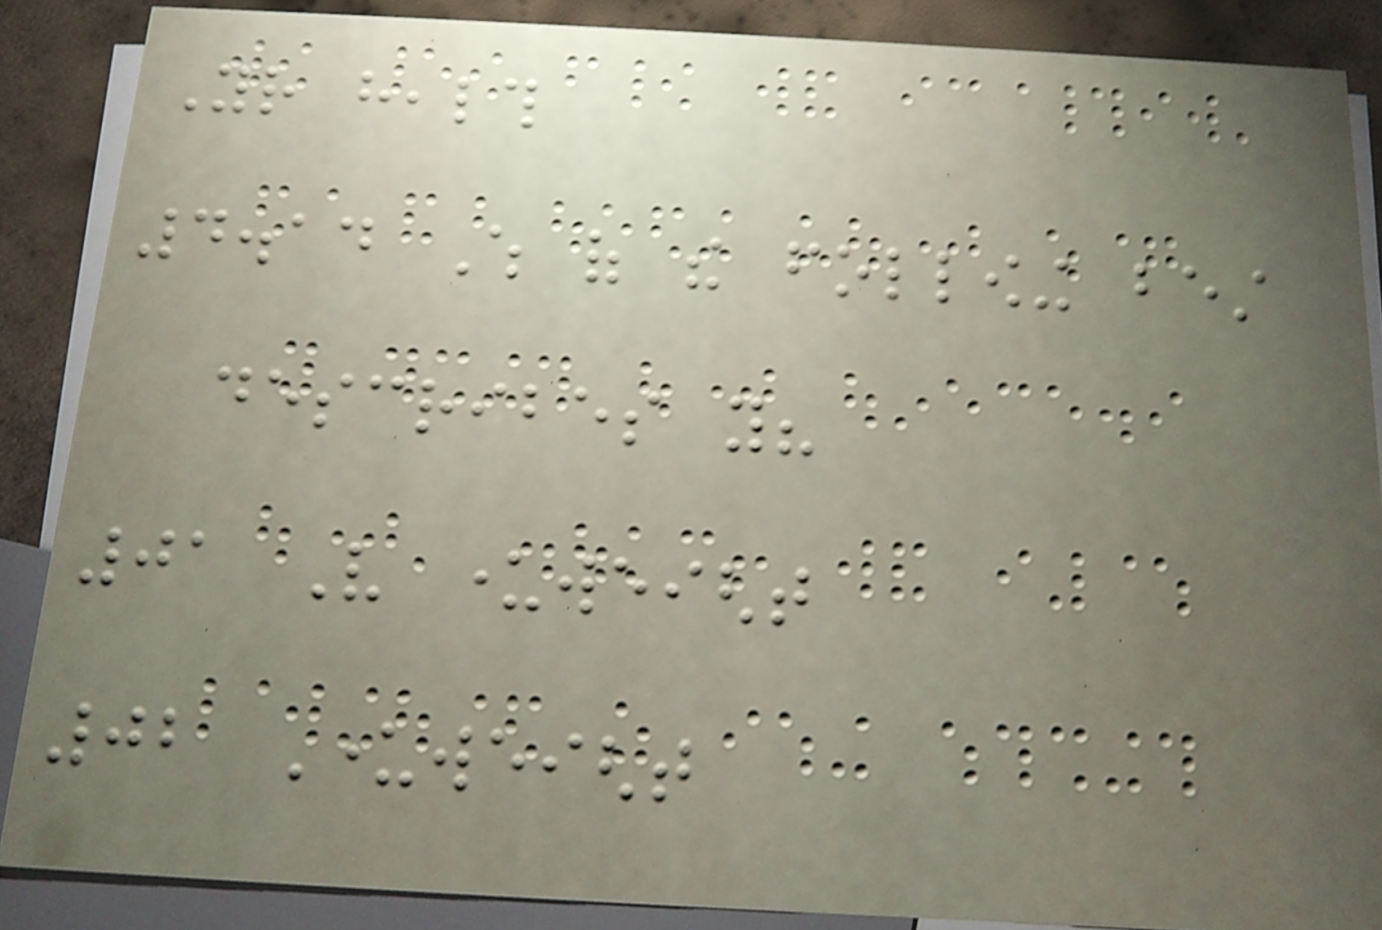Your health
4.14 Which of the following best
describes you?
01 Very underweight
02 Underweight
